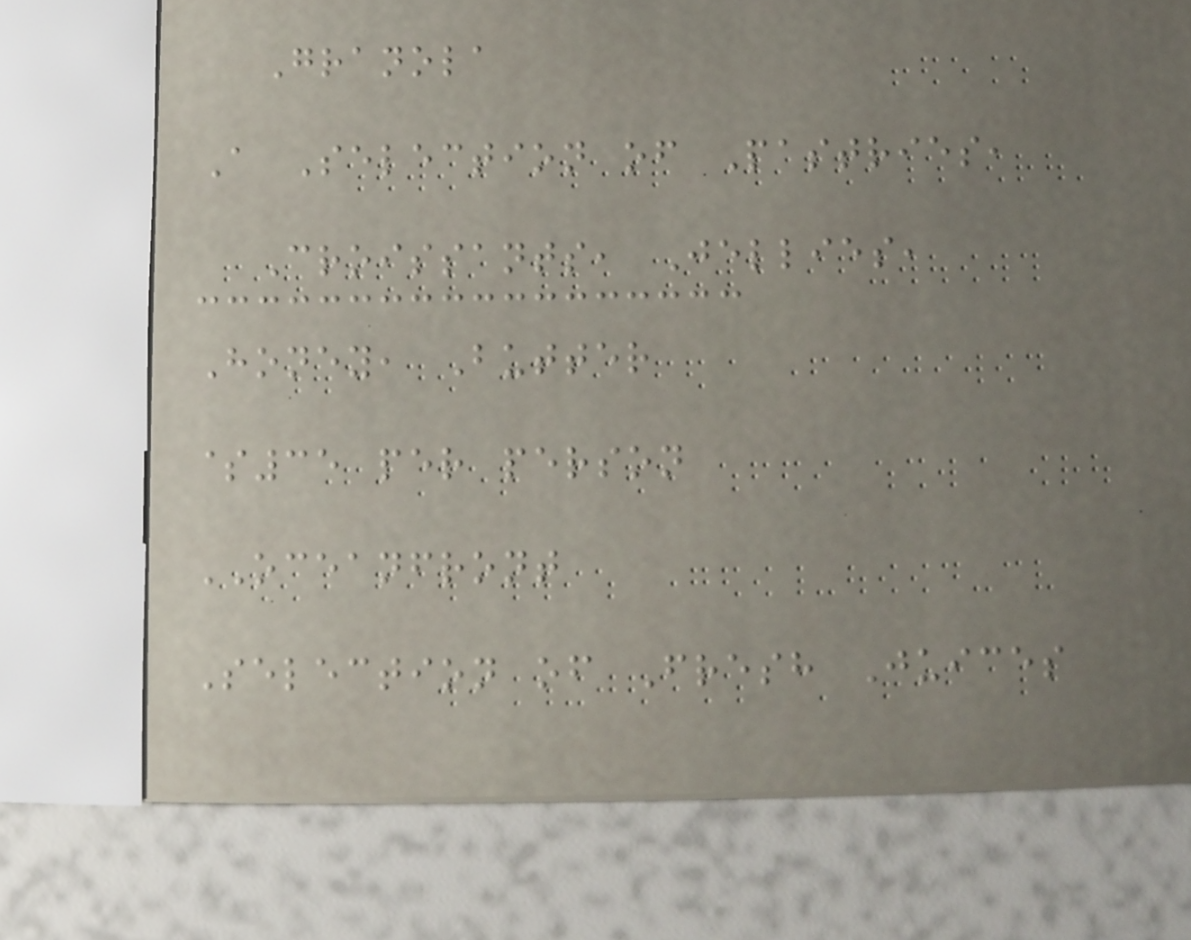Granola
A Selection of Pastries,
Croissants, Jellies,
Honey, Butter
$35 per person
OCEANFRONT
Selection of Fresh Juices
